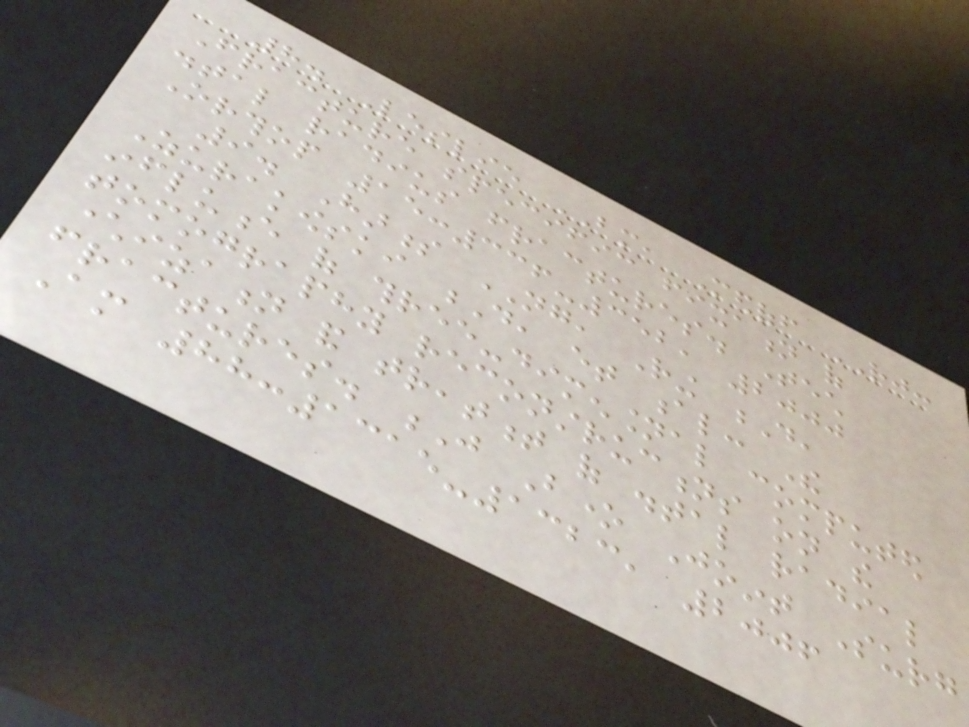8. Leslie BM, Medoff RJ:
Fracture specific fixation of
distal radius fractures. Tech
Orthop 15:336-352, 2000
9. Harness NG, Ring D,
Zurakowski D, et al: The
influence of three-dimensional computed
tomography reconstructions on the
characterization and treatment of distal radial
fractures. J Bone Joint Surg
Am 88:1315-1323, 2006
